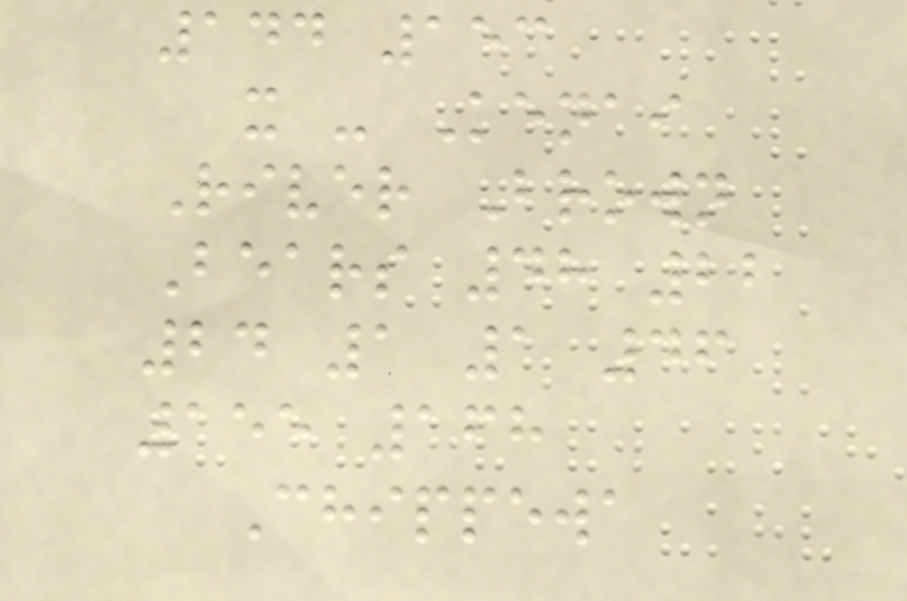144 153
x - Kenai
River Brown
Bears 48 22
24 1 1 46
155 168
Chippewa
